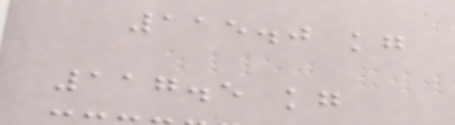115.0 kg
117.5 kg
